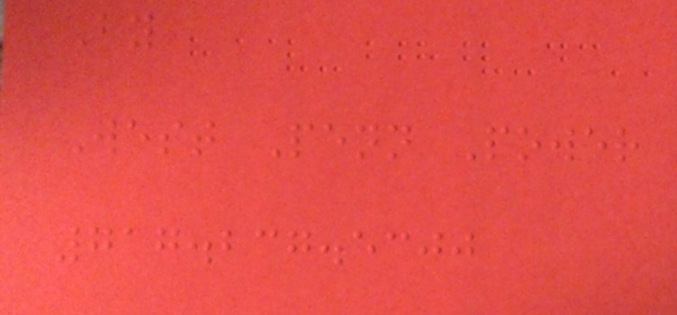By
West Penn Power
717.237.5300
